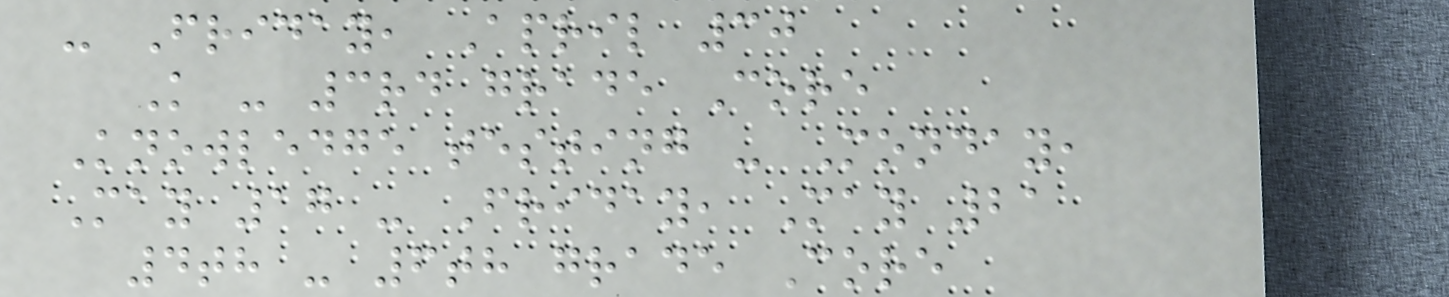- Friday, April 30
K - 3rd grade Core
Knowledge testing - Monday,
May 17 - Friday, May 21
4th - 6th grade Core
